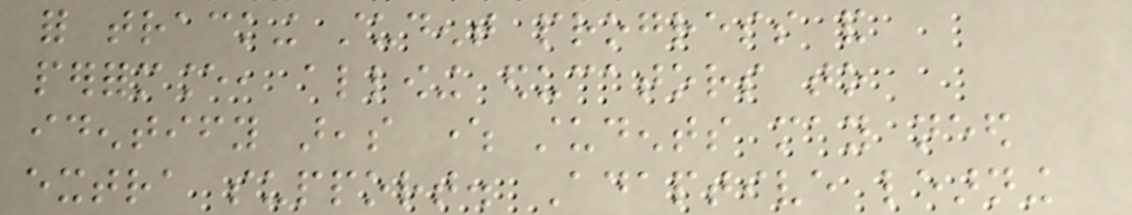for tracking student progress and
performance, allowing educators to
identify areas where students may need
extra support. Adaptive learning
